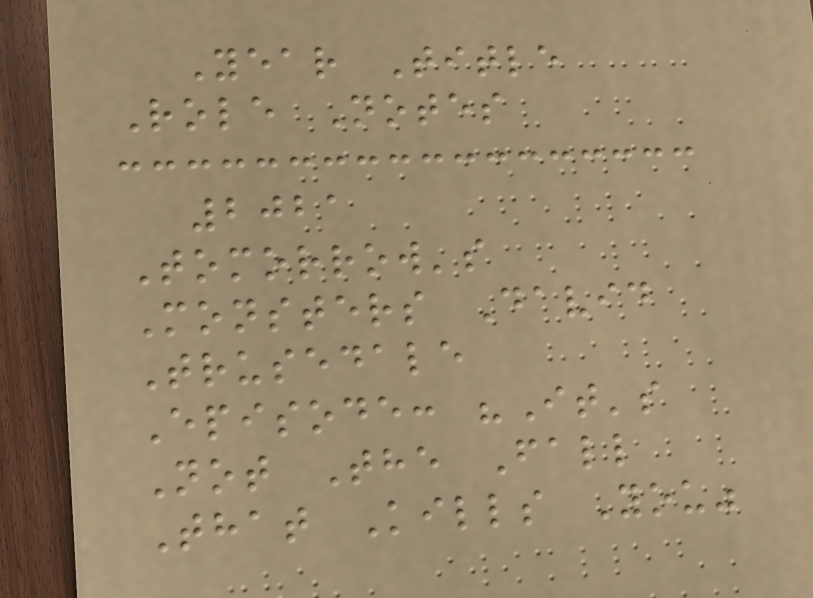Year Title
Role Notes
2021
Tomorrow's
Monsters David
Trusedale
Episode: "It's
Not The Fall
That Kills You"
